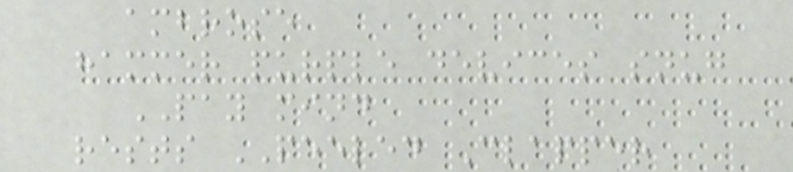ambrose
hammer purple devices snug
PAY mind
rests PEELED Clapper
